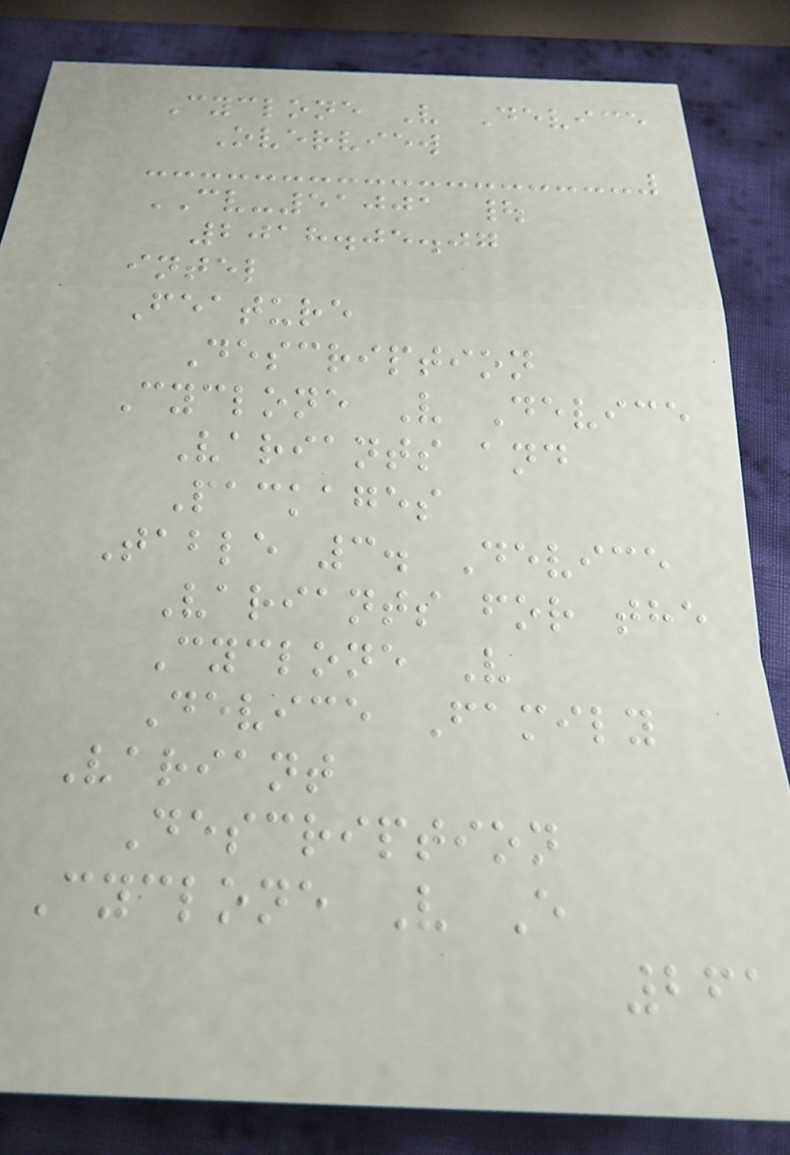Cyclone V Device
Overview
CV-51001 |
2018.05.07
intel
Feature
Description
Cyclone V Device
Variants and
Packages
Table 3. Device
Variants for the
Cyclone V
Device Family
Variant
Description
Cyclone V E
261
